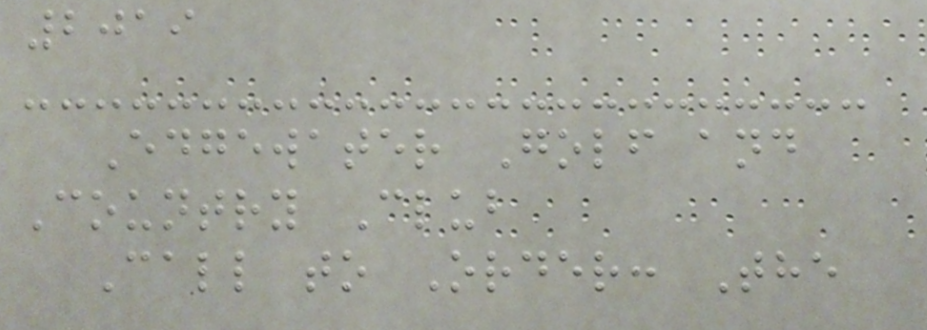2019
Edgewater Golf and
Country Club
Call to Order: The
